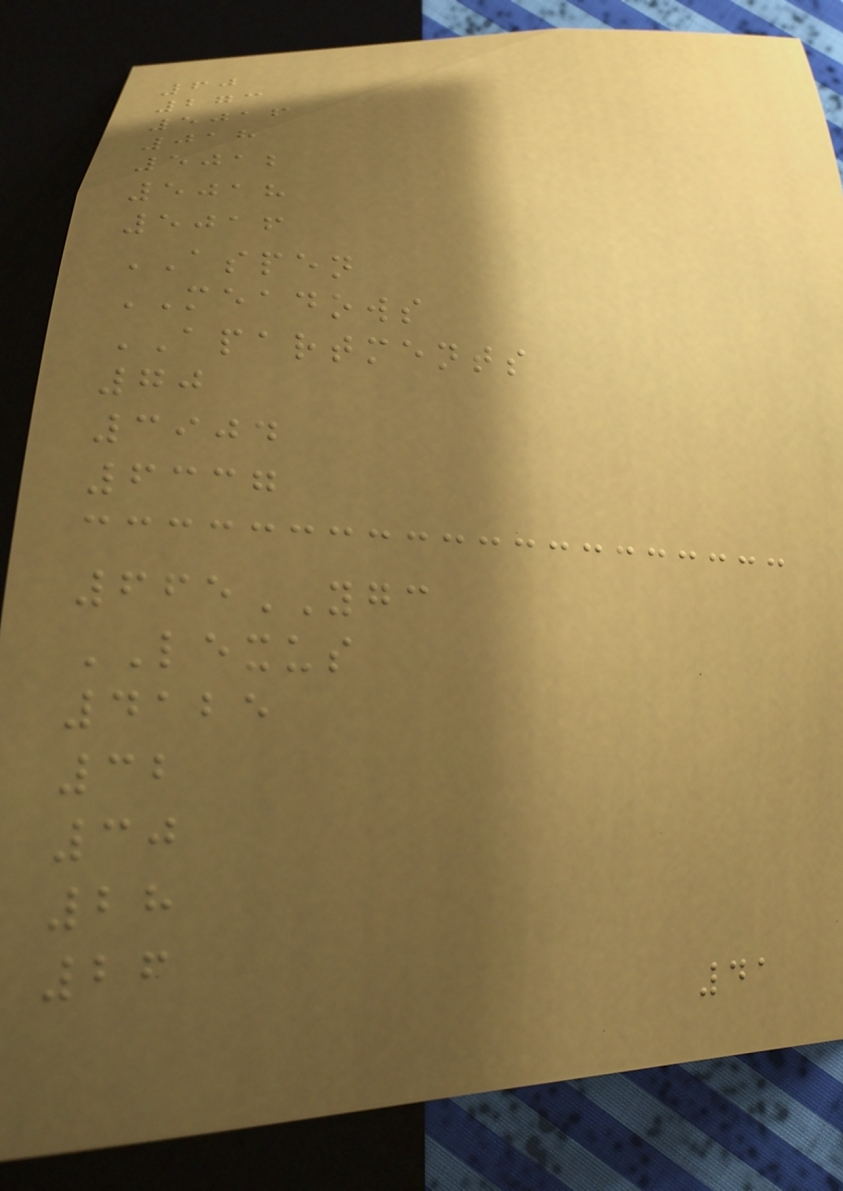60
273
5016
018
5012
5018
5016
ASPEN
MEADOWS
APARTMENTS
70
3904
6337
665YGC
LEXUS
4125
32
30
28
26
41
